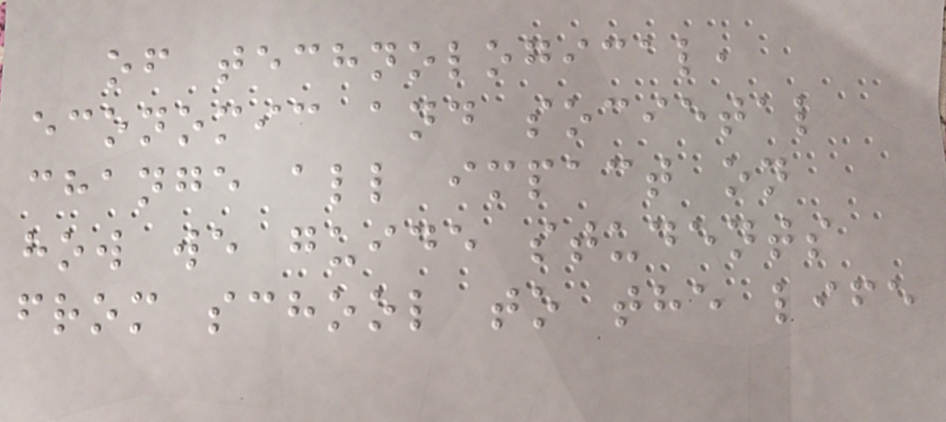of technological,
economic and societal
change all impact on
how we guide students
from school to the life
